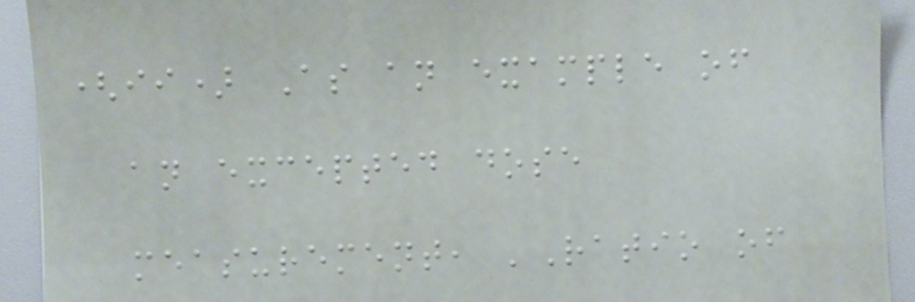(ii) As an example of
an excepted dose
measurement, 'Ratio of
